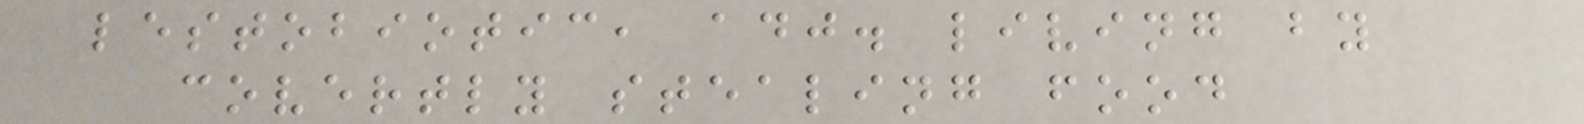lestobiotic, adj. living by
covertly stealing food
